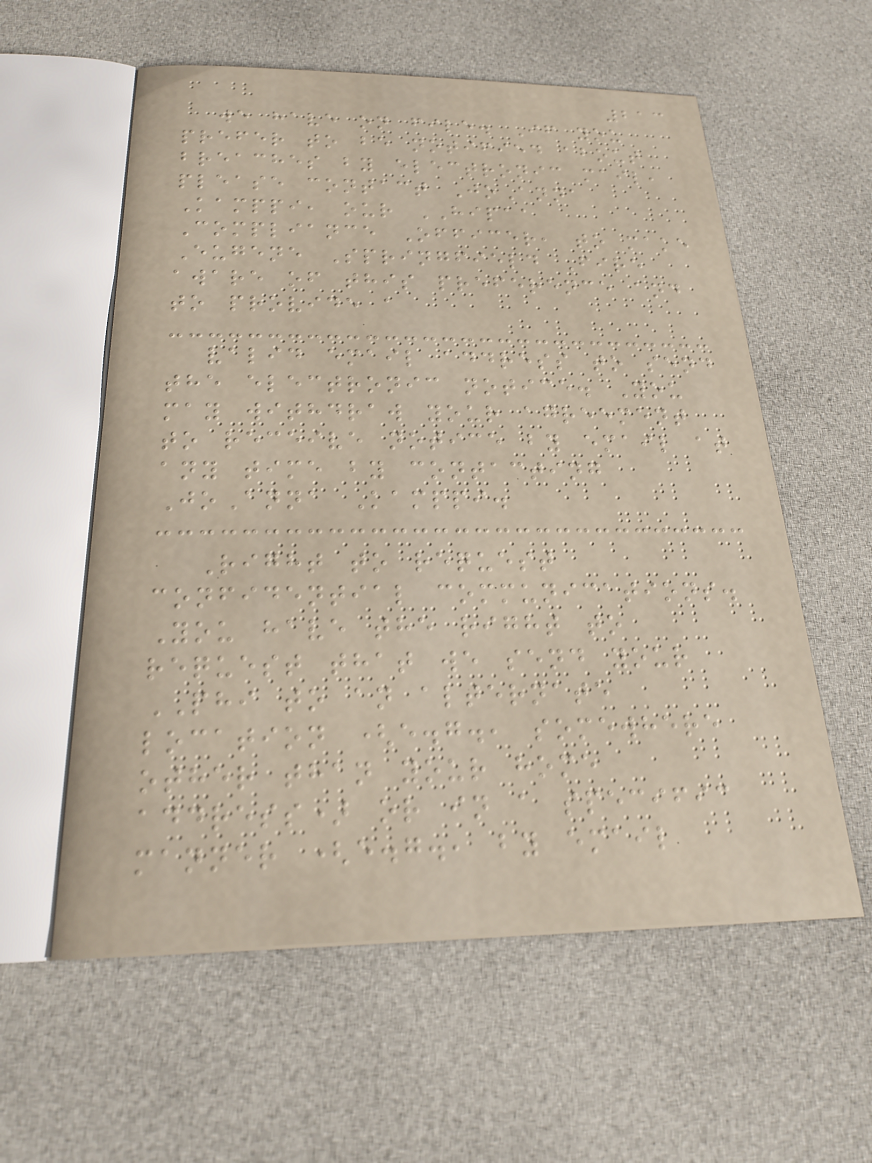213
we have on file. If you
prefer to be notified about
breaches by electronic mail,
please contact JoAnna
Kamppi, our HIPAA
Compliance Officer, to make
Eugene Springfield Fire
aware of this preference and
to provide a
valid email address to send
the electronic notice. You
may withdraw your agreement
to receive notice by email at
any time by contacting
JoAnna Kamppi.
Right to request
confidential communications.
You have the right to
request that we send your
PHI to an alternate
location (e.g., somewhere
other than your home
address) or in a specific
manner (e.g., by email
